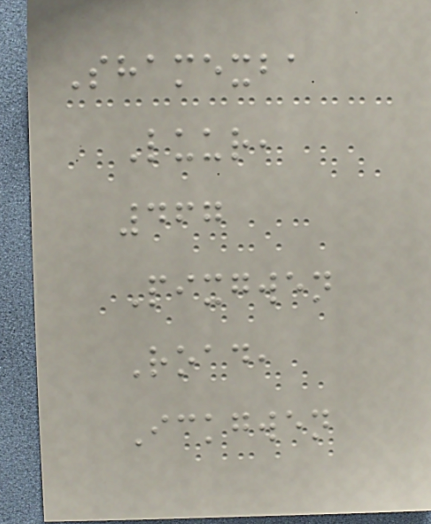Shamexba
Luur,
467
Pixgwen
Road,
Ickgwen
